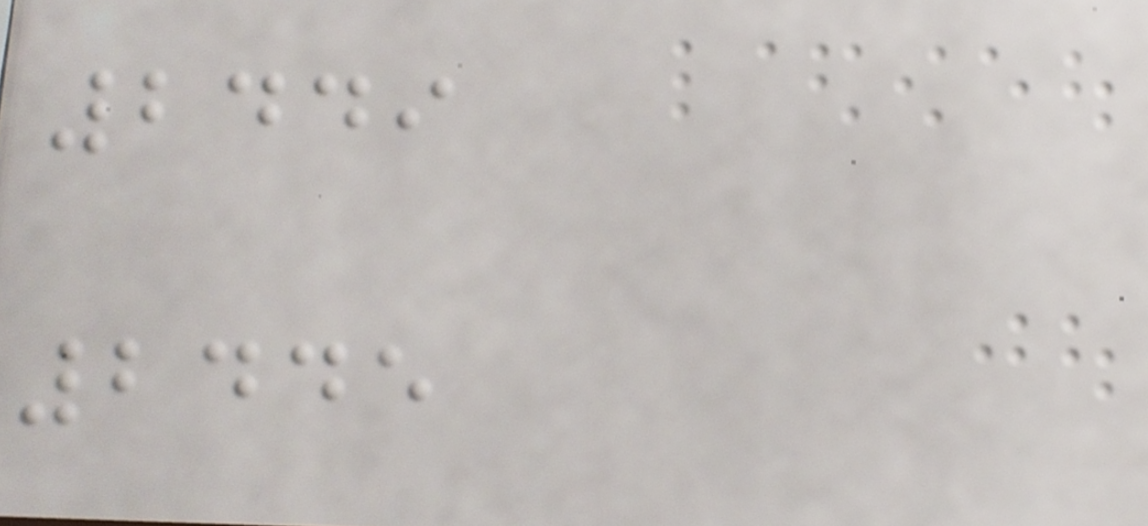2449
2445
